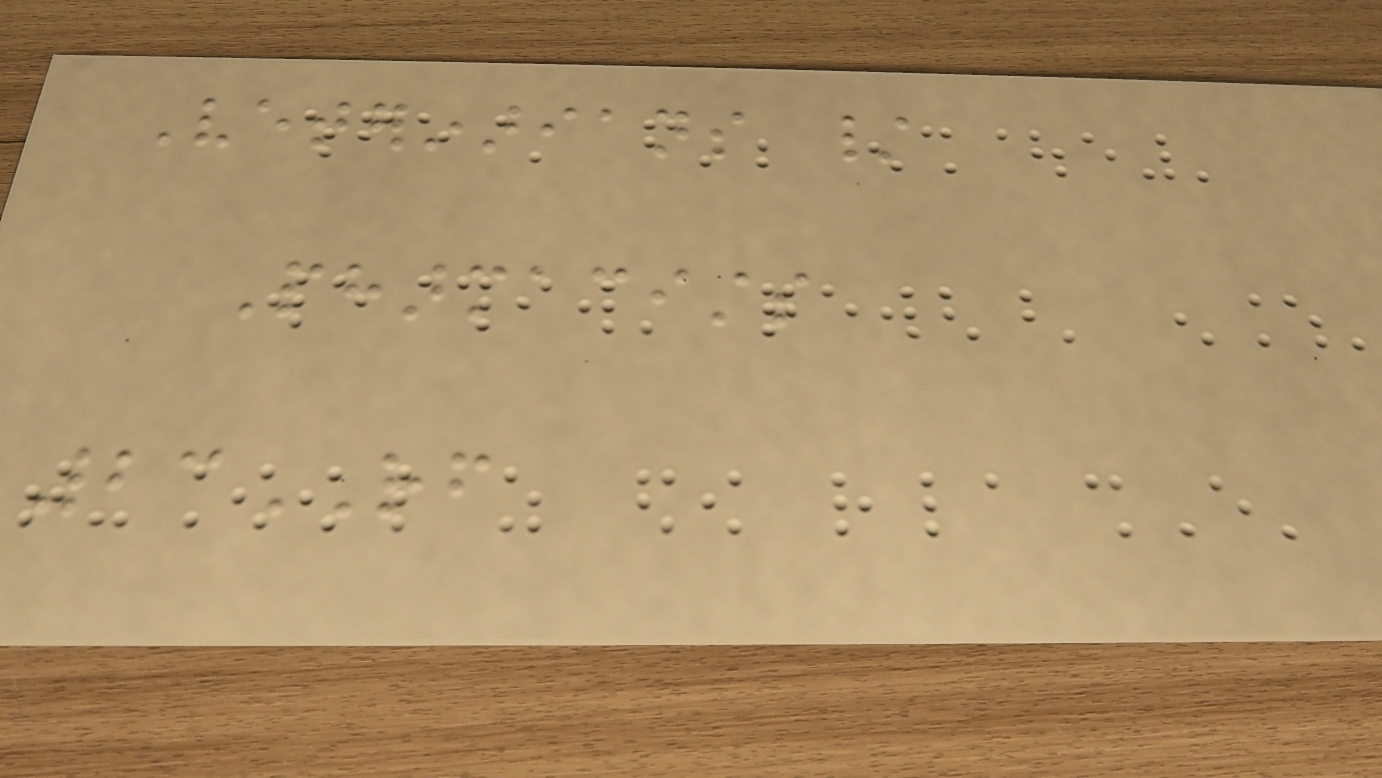Veterinarians /
Pharmacists
23RF
